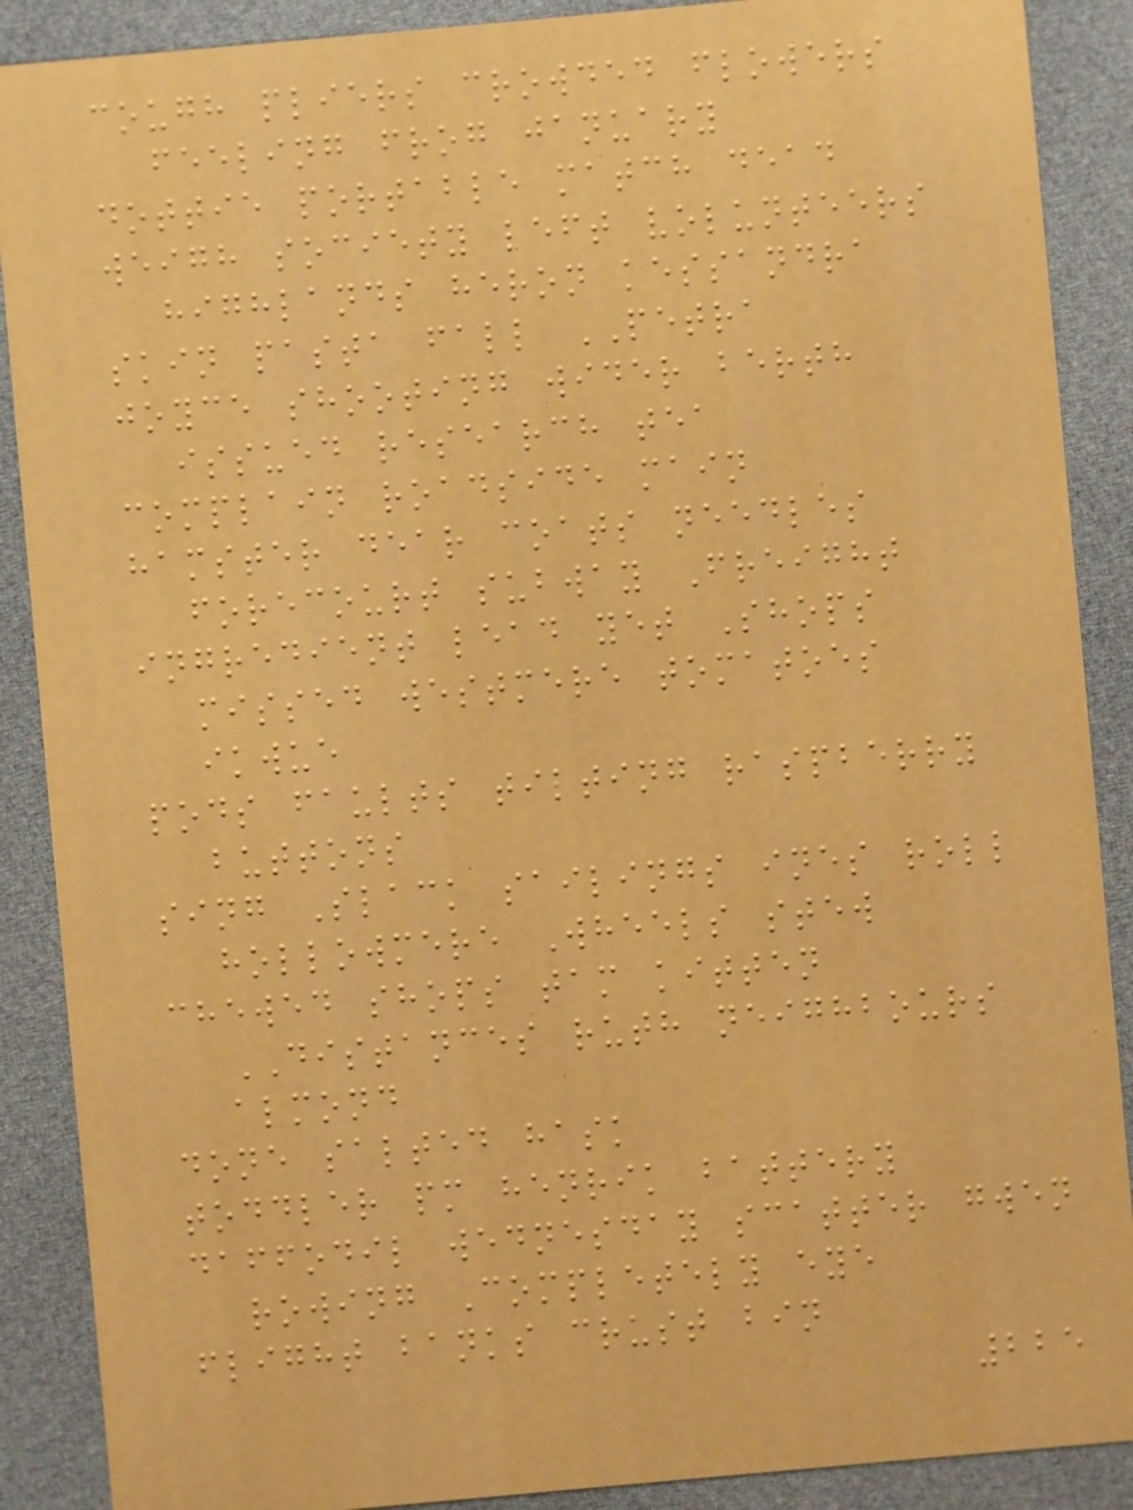cough pliers crowded flowers
feeling frog january
dottie portable match dead
weigh society left volunteers
highlands heron kessandra
skin pasta fall PETRA
joyce shooting wider berth
issued research tea
complain roadside main
hamster dear coats needles
forecourt subway Freight
ingredient lead yet Shops
missed westmere tomatoes
ikwue
pods faults tilting raspberry
buttons
sing Slack sailings ines roll
hollowmere Wheels stew
chewed shops tam kitten
DISTANCES ruth neighbours
almond
done salted hask
toddler pm henrik battery
daffodil wednesday scatter gwen
rowing Completely eye
flight banks crust bin
225
